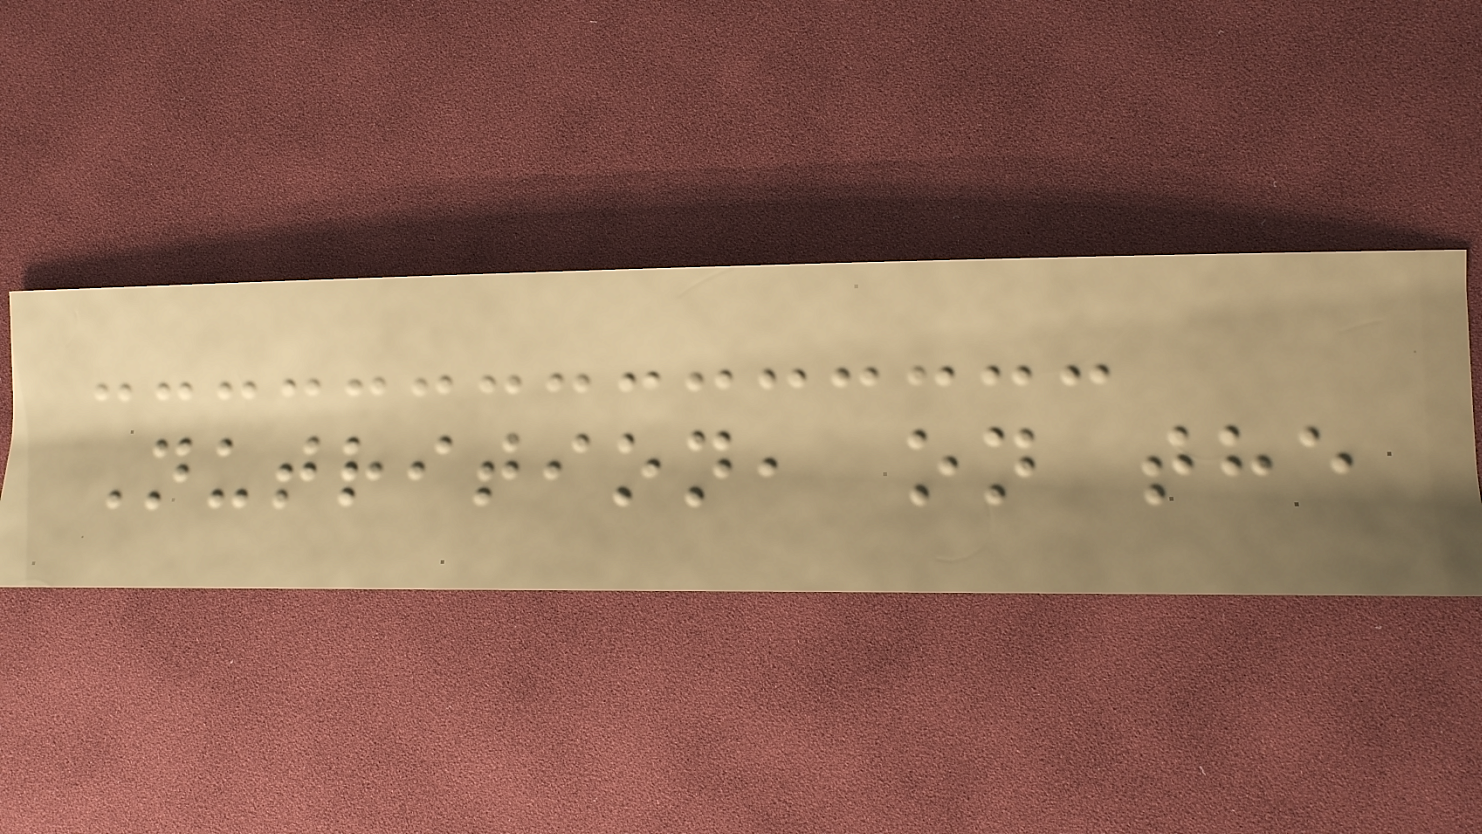Nutrition, on the
